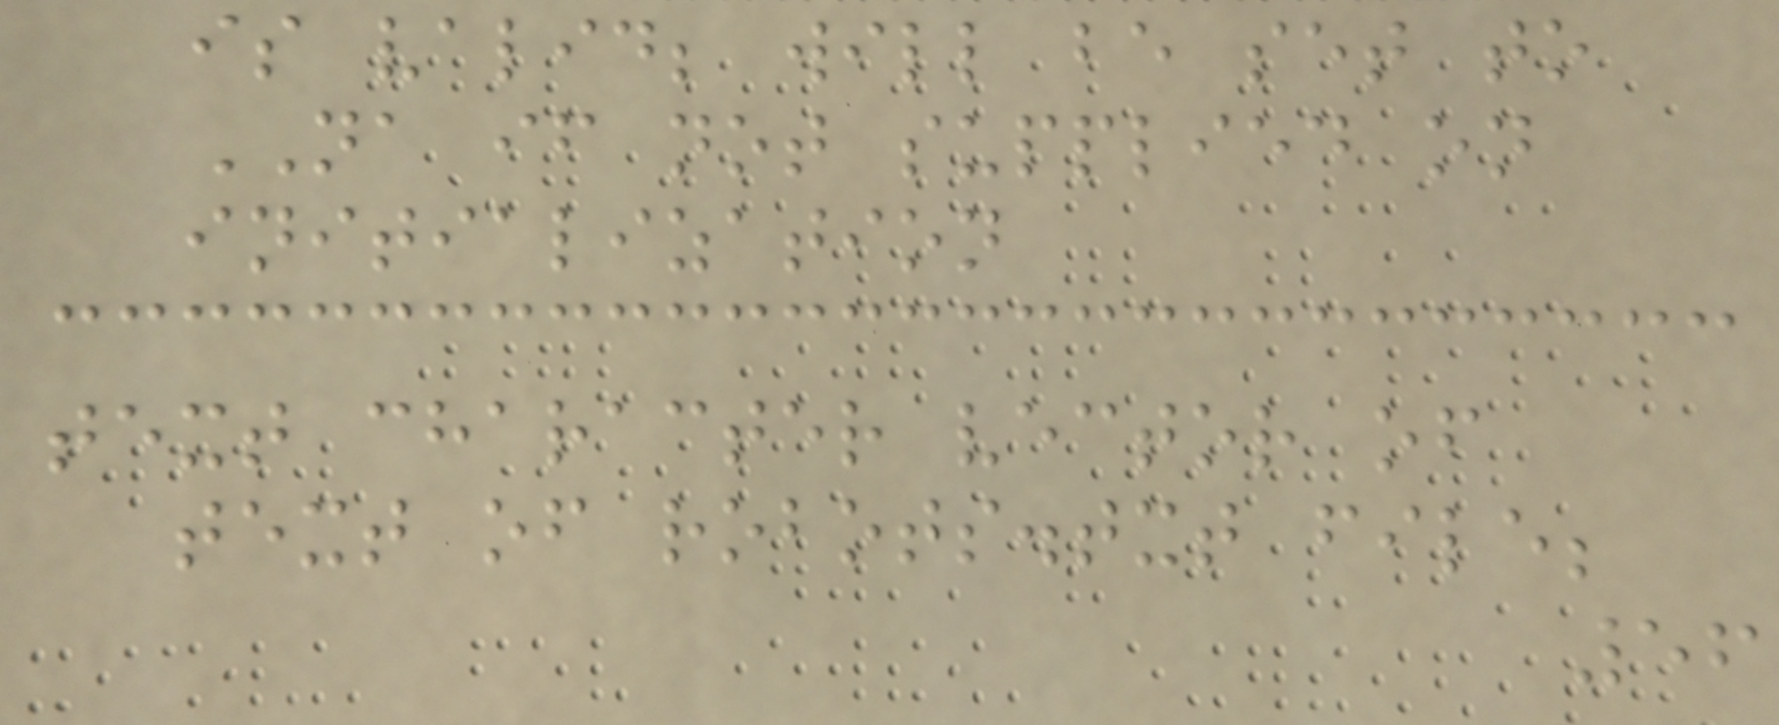is valid; will be set to
NA if not supplied on
initialization
text character vector of
text of robots.txt file;
56
